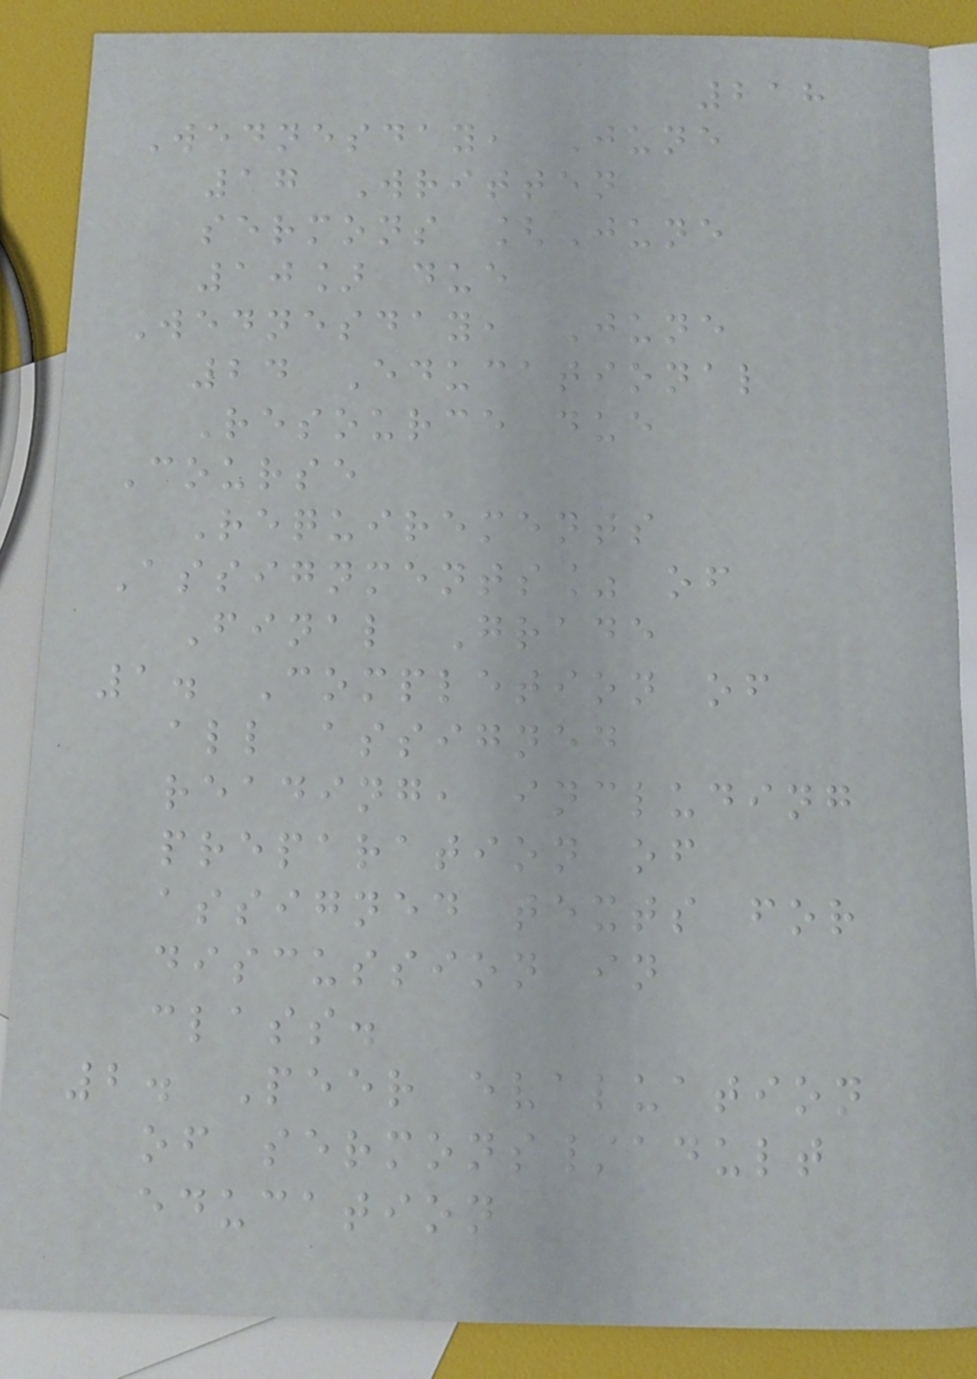218
Wednesday, June
17 Written
sermons [June
10] due
Wednesday, June
24 Educational
Resource due
Course
Requirements
Assignments% of
Final Grade
1. Completion of
all assigned
reading, including
preparation of
assigned texts for
discussion in
class.
2. Peer evaluation
of sermons/adult
education
